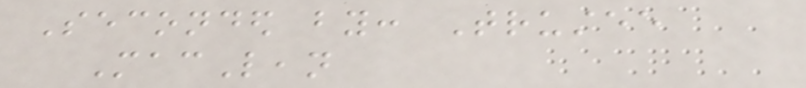Seconded by: Trustee
MacLean
